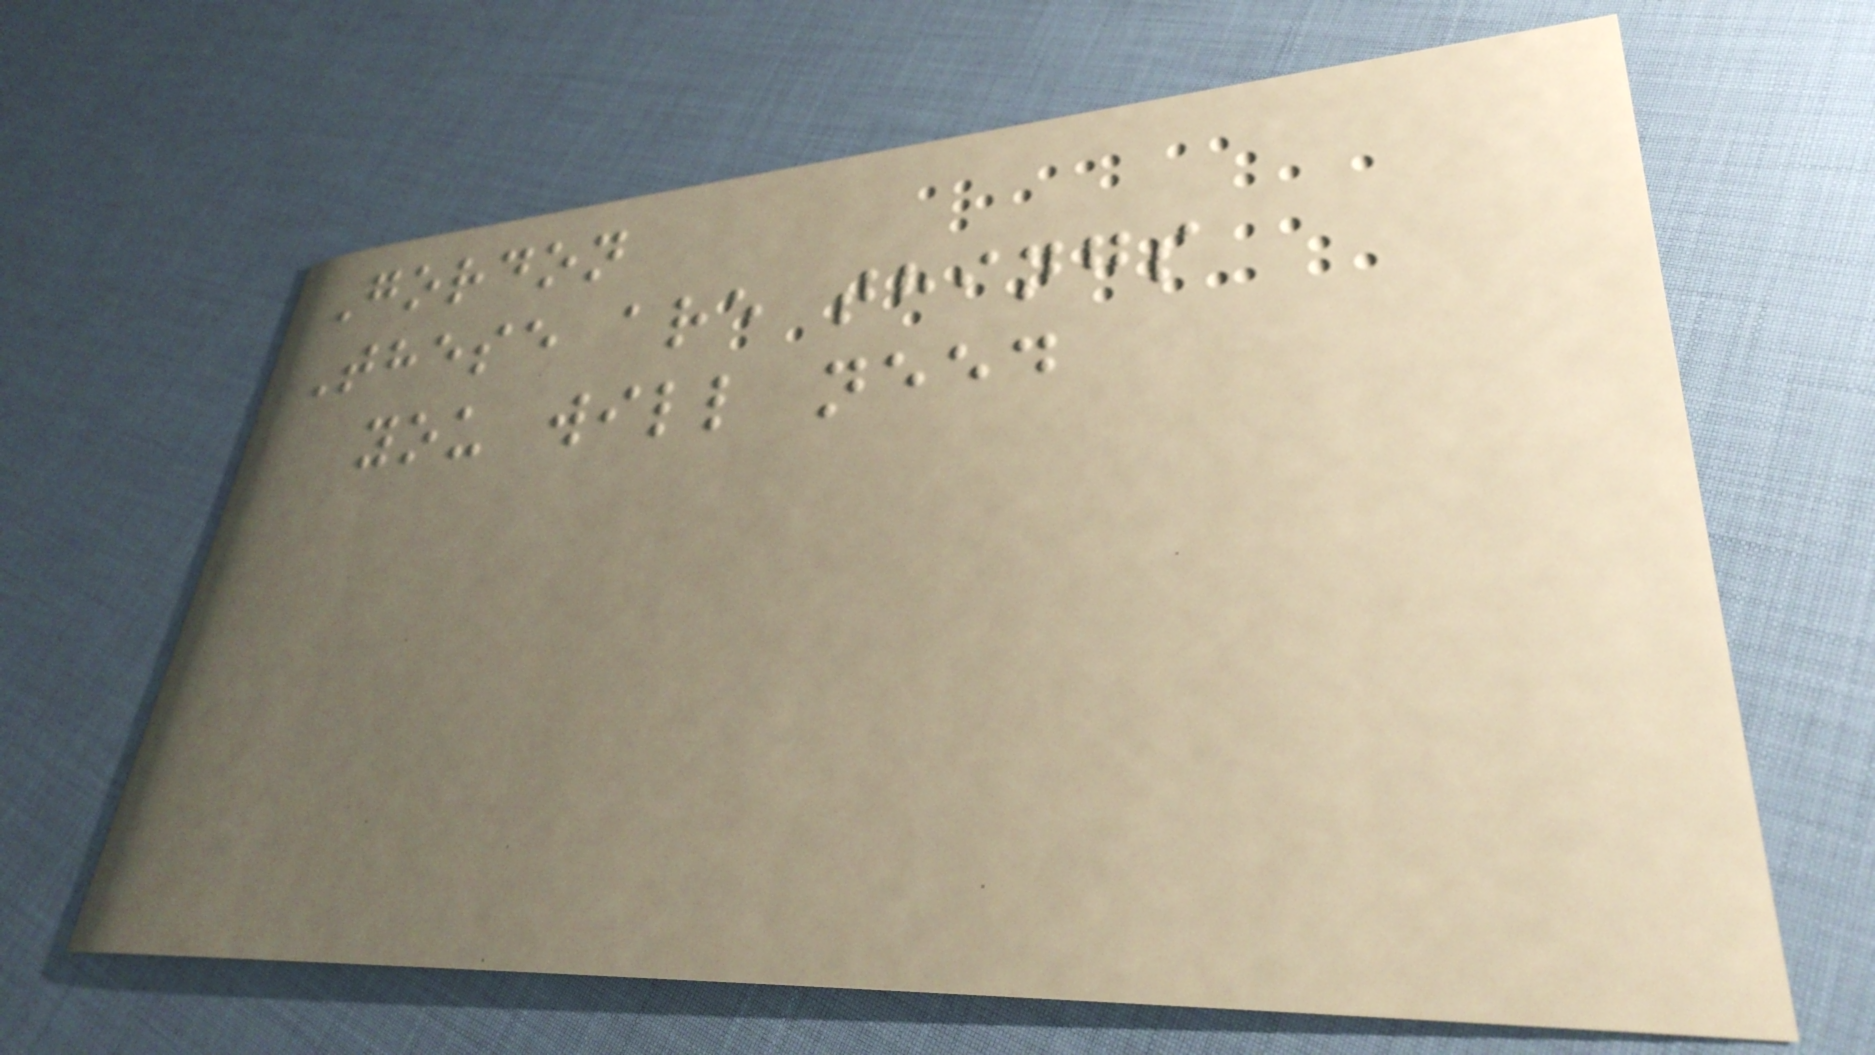Gordon
These are things
you will need
